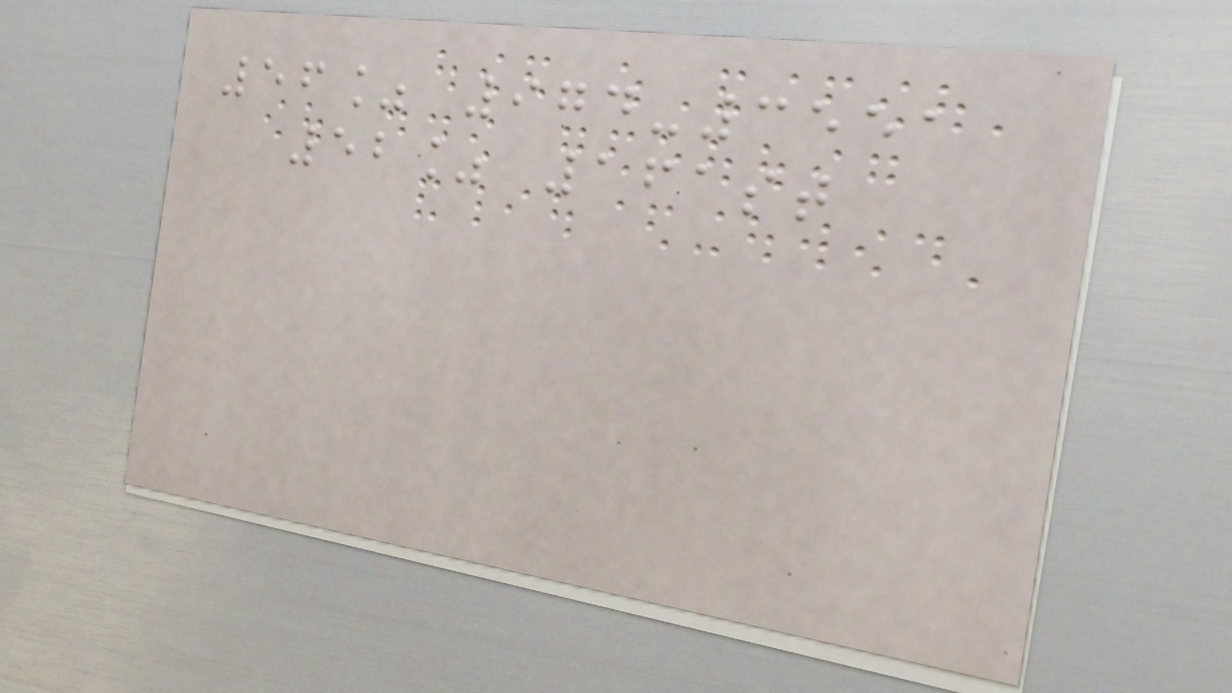56% 974-3551
52% 161st
